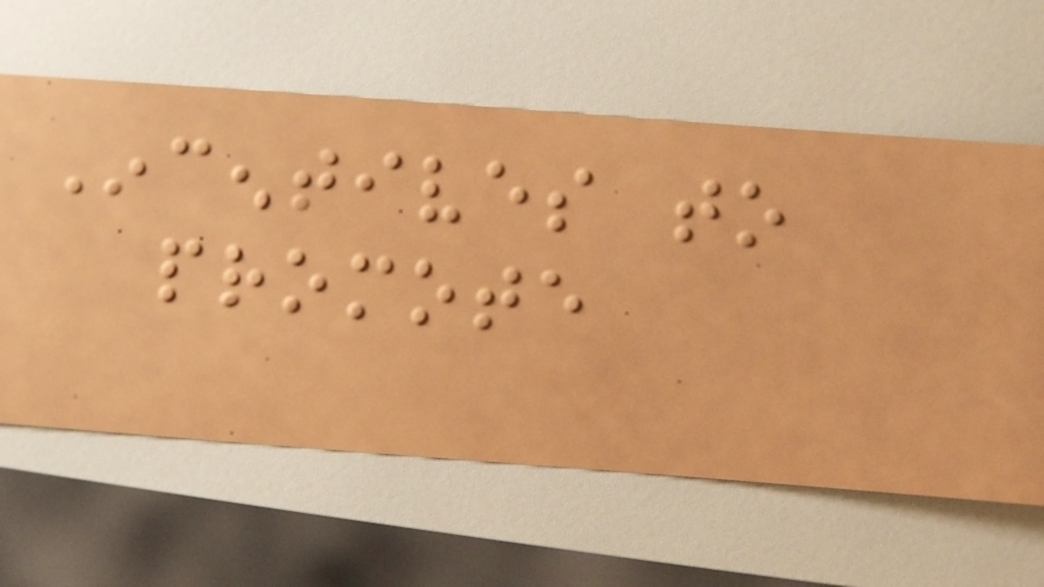Incentives to
promote
